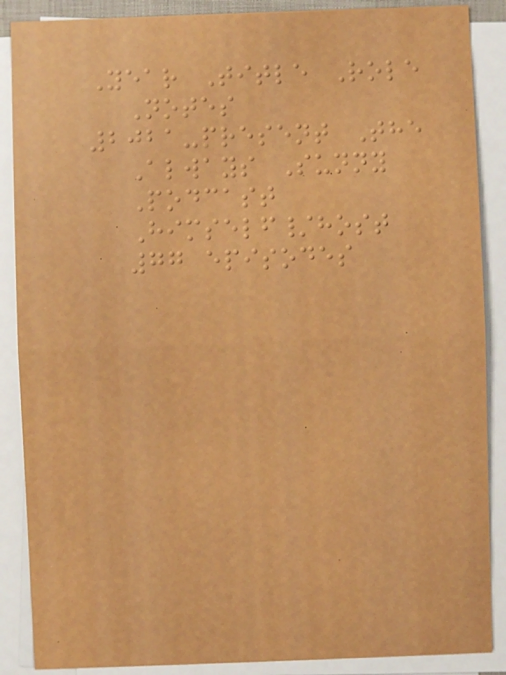Year Title Role
Notes
2021-present The
Always Sunny
Podcast
Himself/host
77 episodes
